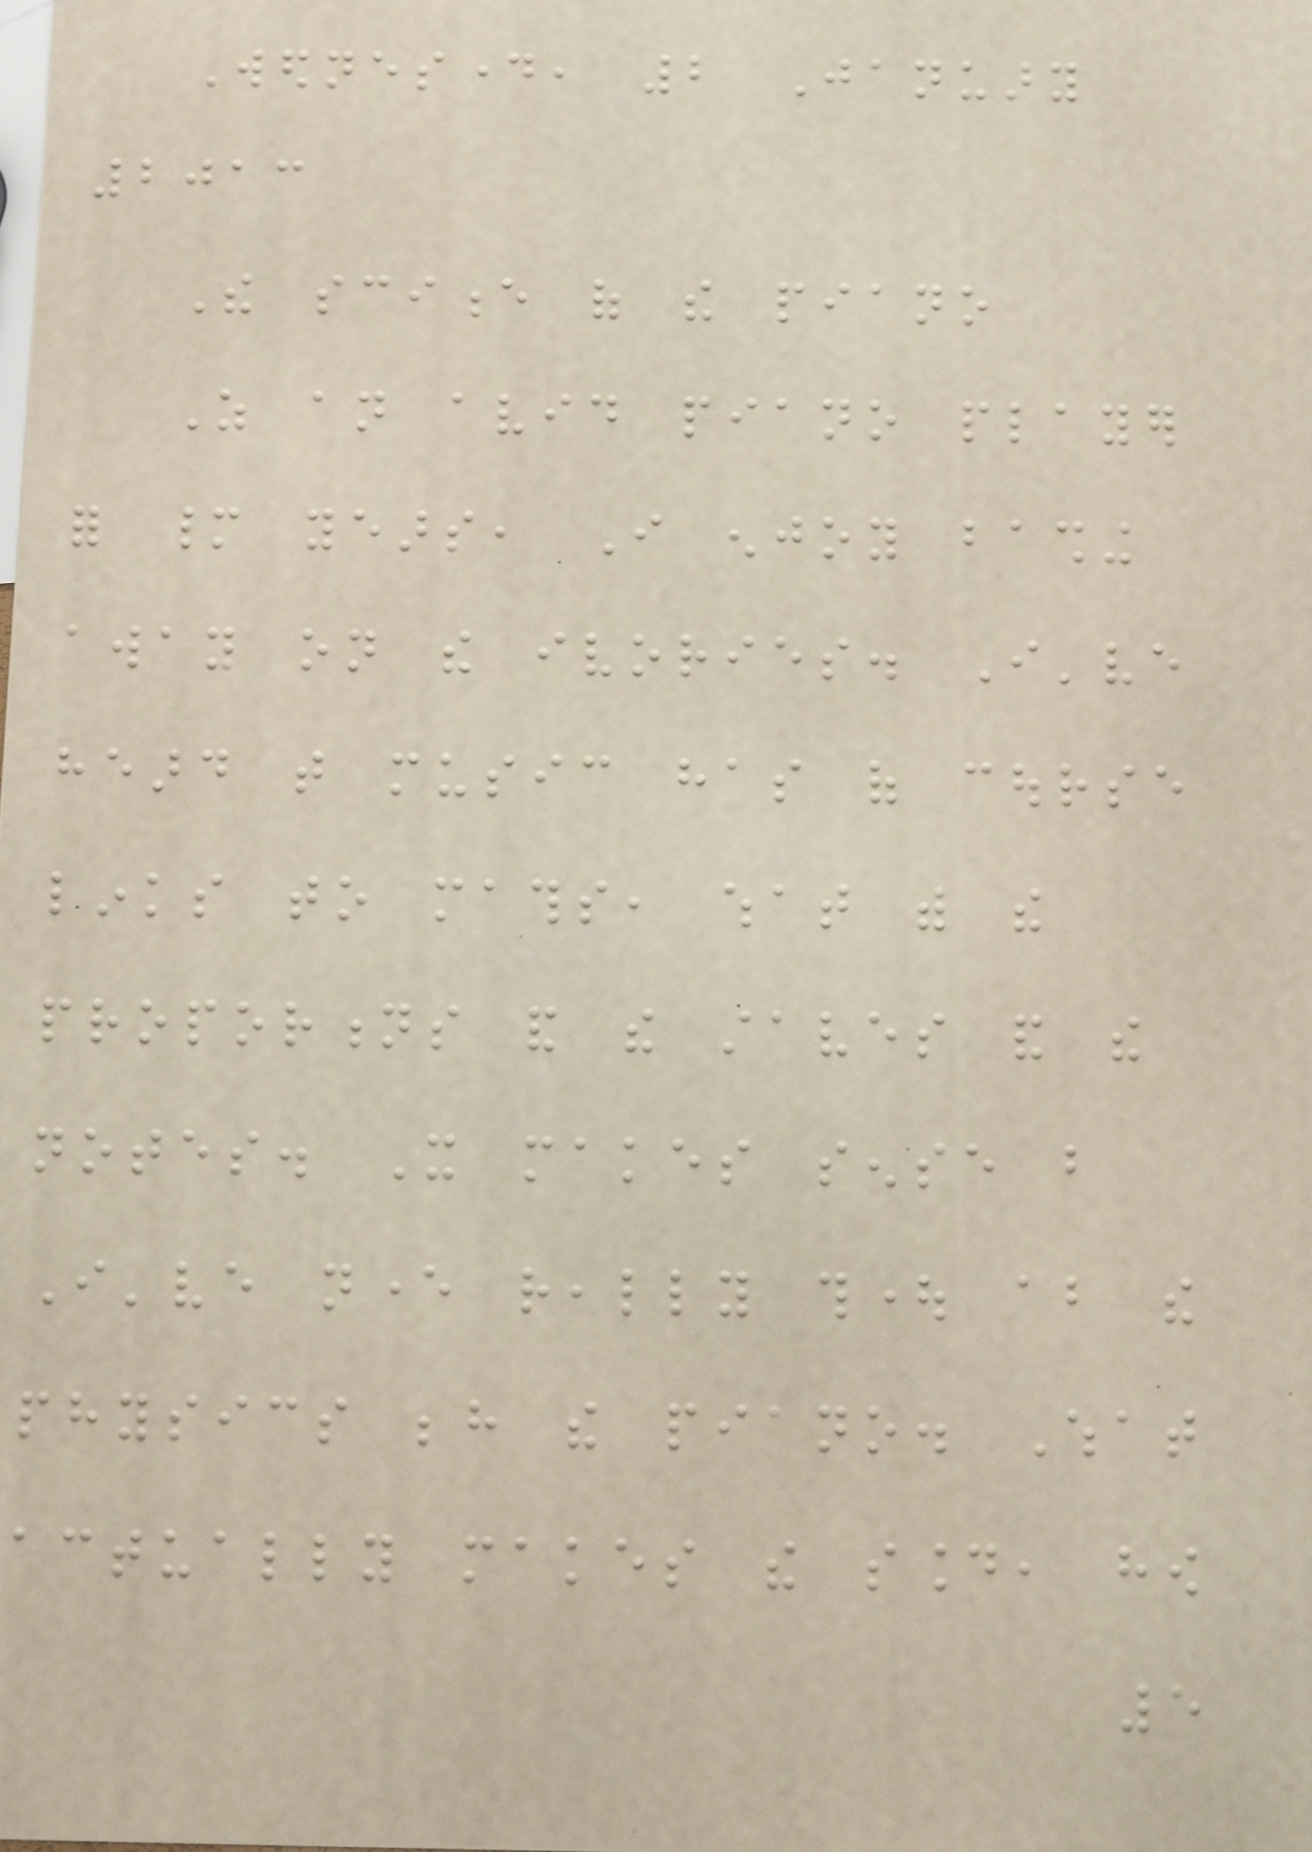Wednesday, 2 January
2013
The science of the piano
As an avid piano player
for many years, I enjoy bashing
away on the ivories. I've
heard that music has of course
links to maths, what with the
proportions and the staves and the
notes. It makes sense but
I've never really thought about the
physics behind the piano. What
actually makes the sound, how
5
